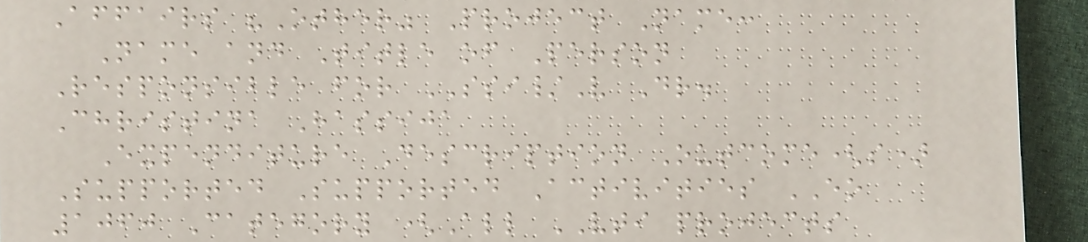Affairs "Other" Project Name:
Name and Title of Person
Responsible for SSI/V Dr.
Christina Hassija
Expenditure Description Outcome(s)
Supported Supported Activities EO
1060 Category (All VTI projects
